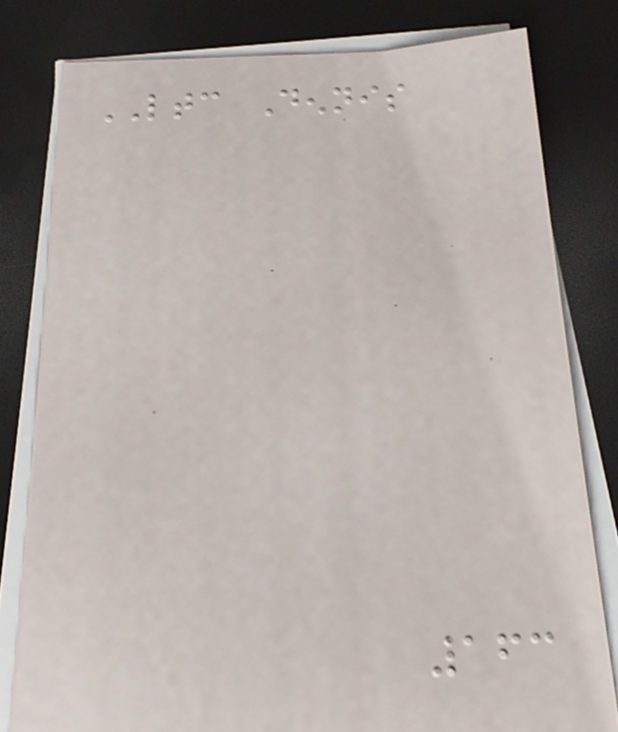LTC Dennis
163
